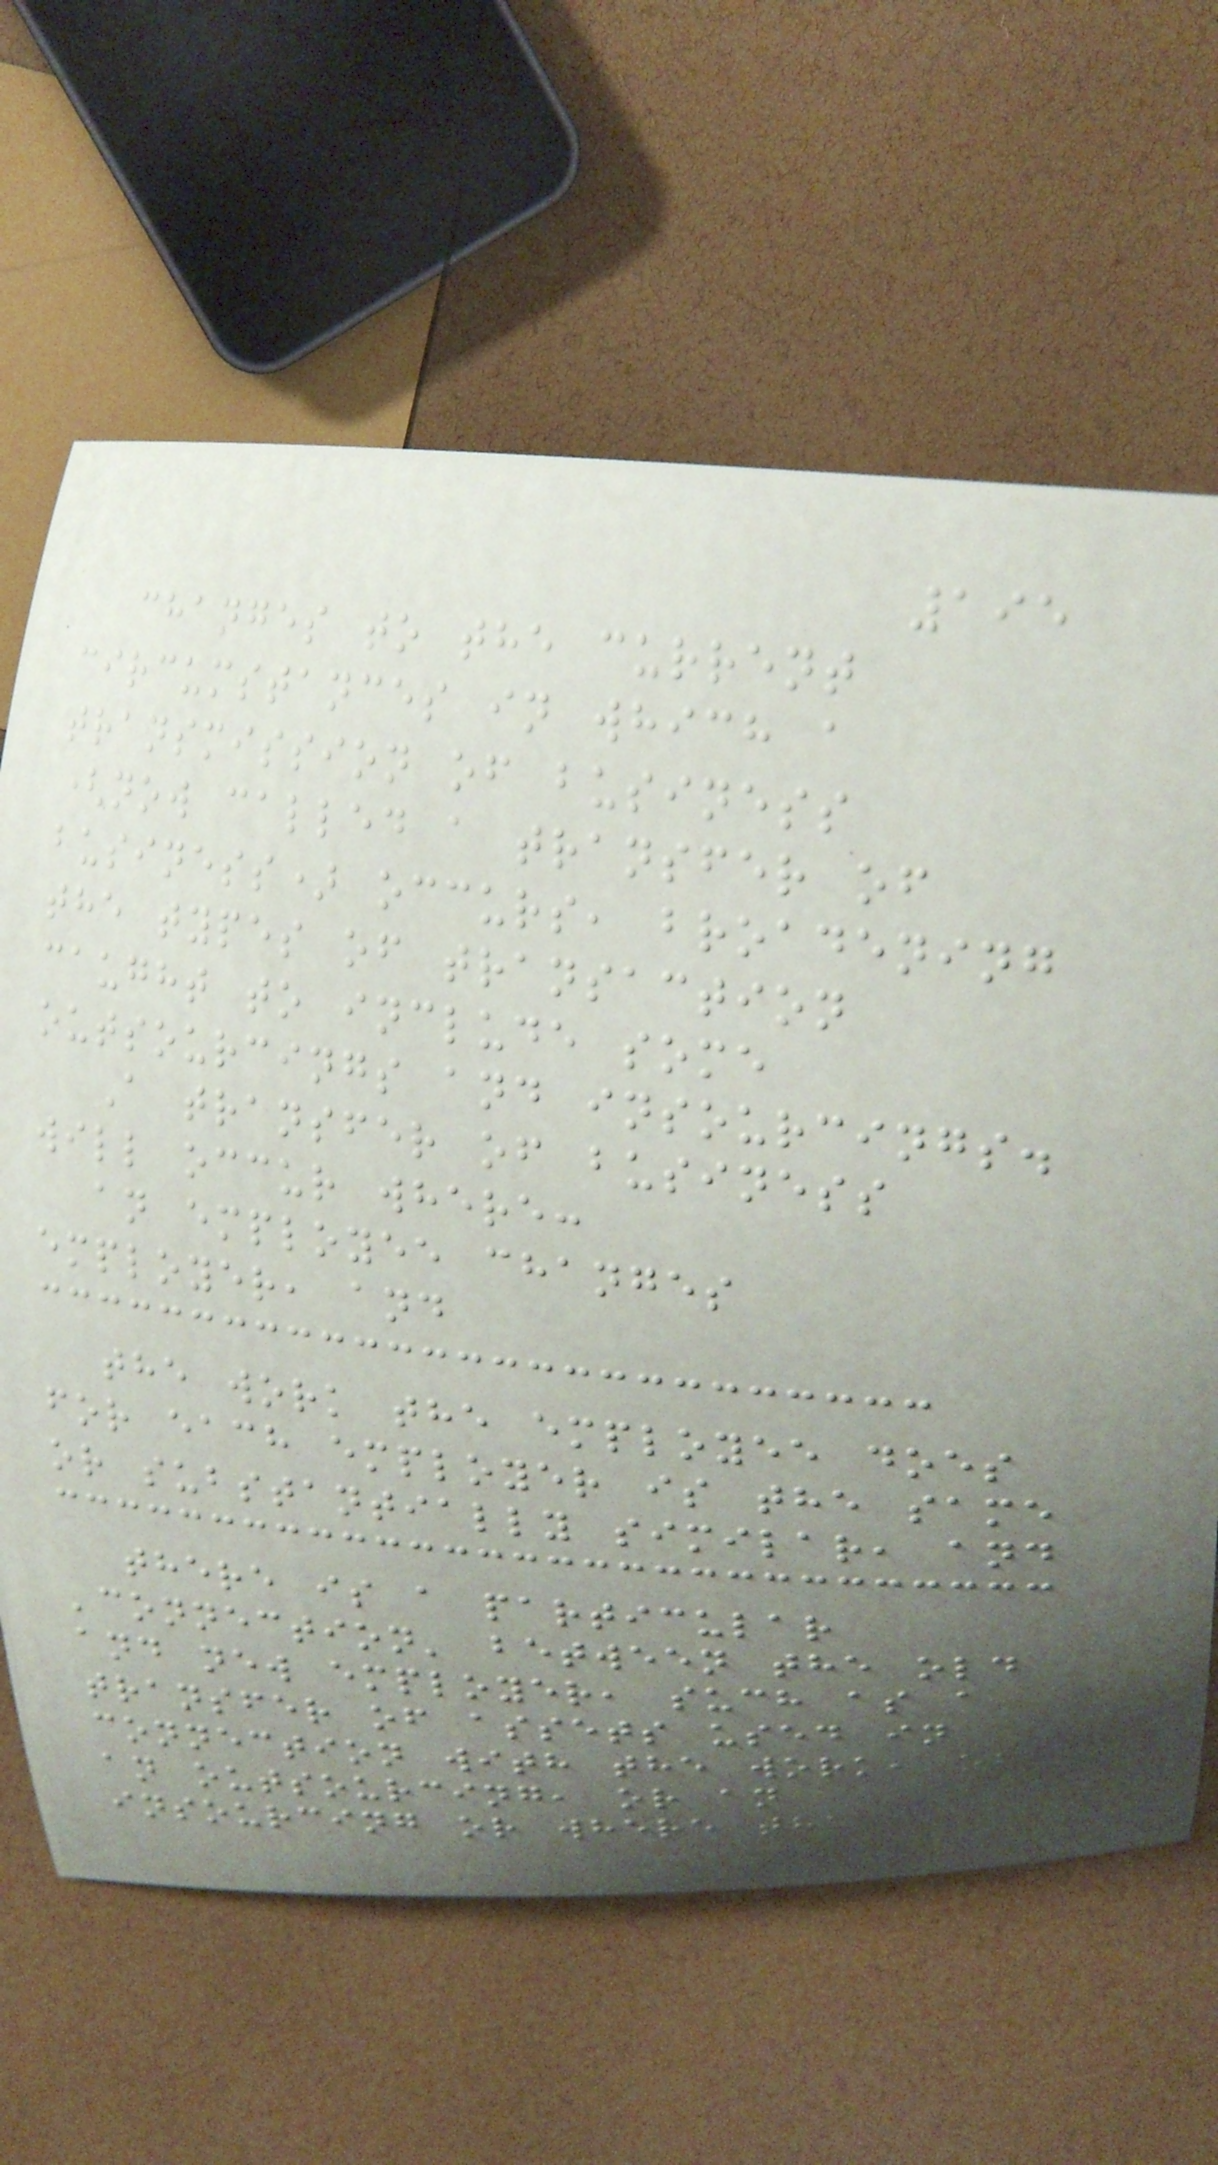195
changes to the current
circumstances in which a
transmission of business
(now called a transfer of
business) occurs, broadening
the types of transaction
caught to include some
outsourcings and insourcings.
A transfer of business
will occur where:
an employee changes
employer, and
the work the employee does
for each employer is the same
or substantially similar, and
there is a particular
'connection' between the old
and new employer, such as a
transfer of assets used in
connection with the work, or
an outsourcing, or an
insourcing or where the two
